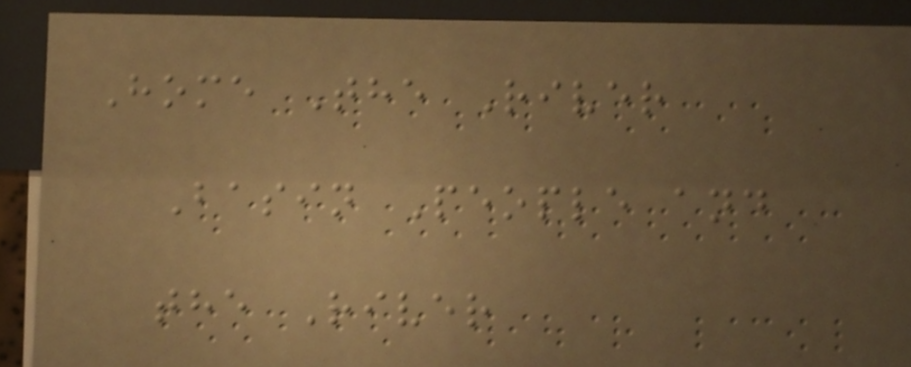Home The River
Basin People and
the River
